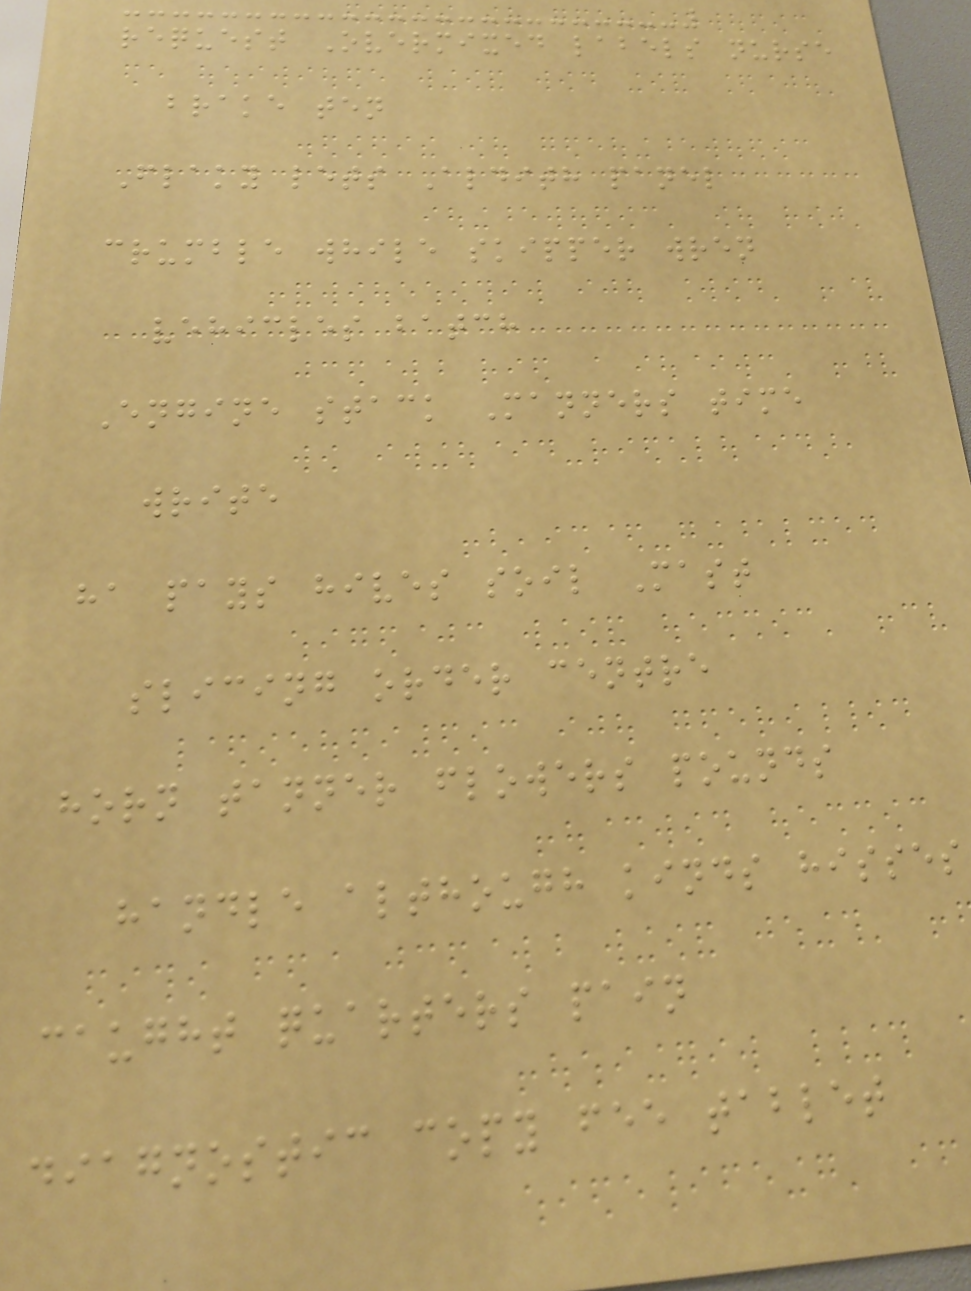request Overmixed labels nurse
brake ten
Flaky lets Aldith panel
crumble while skipper wren
vehicles batch
Engine stack Manners time
write
ha pays hives soil Mast
slicing order centre
horn tanner flowers pounds
handle although kinds hisses
caught quarters pain
diagnostic copy fee tablet
